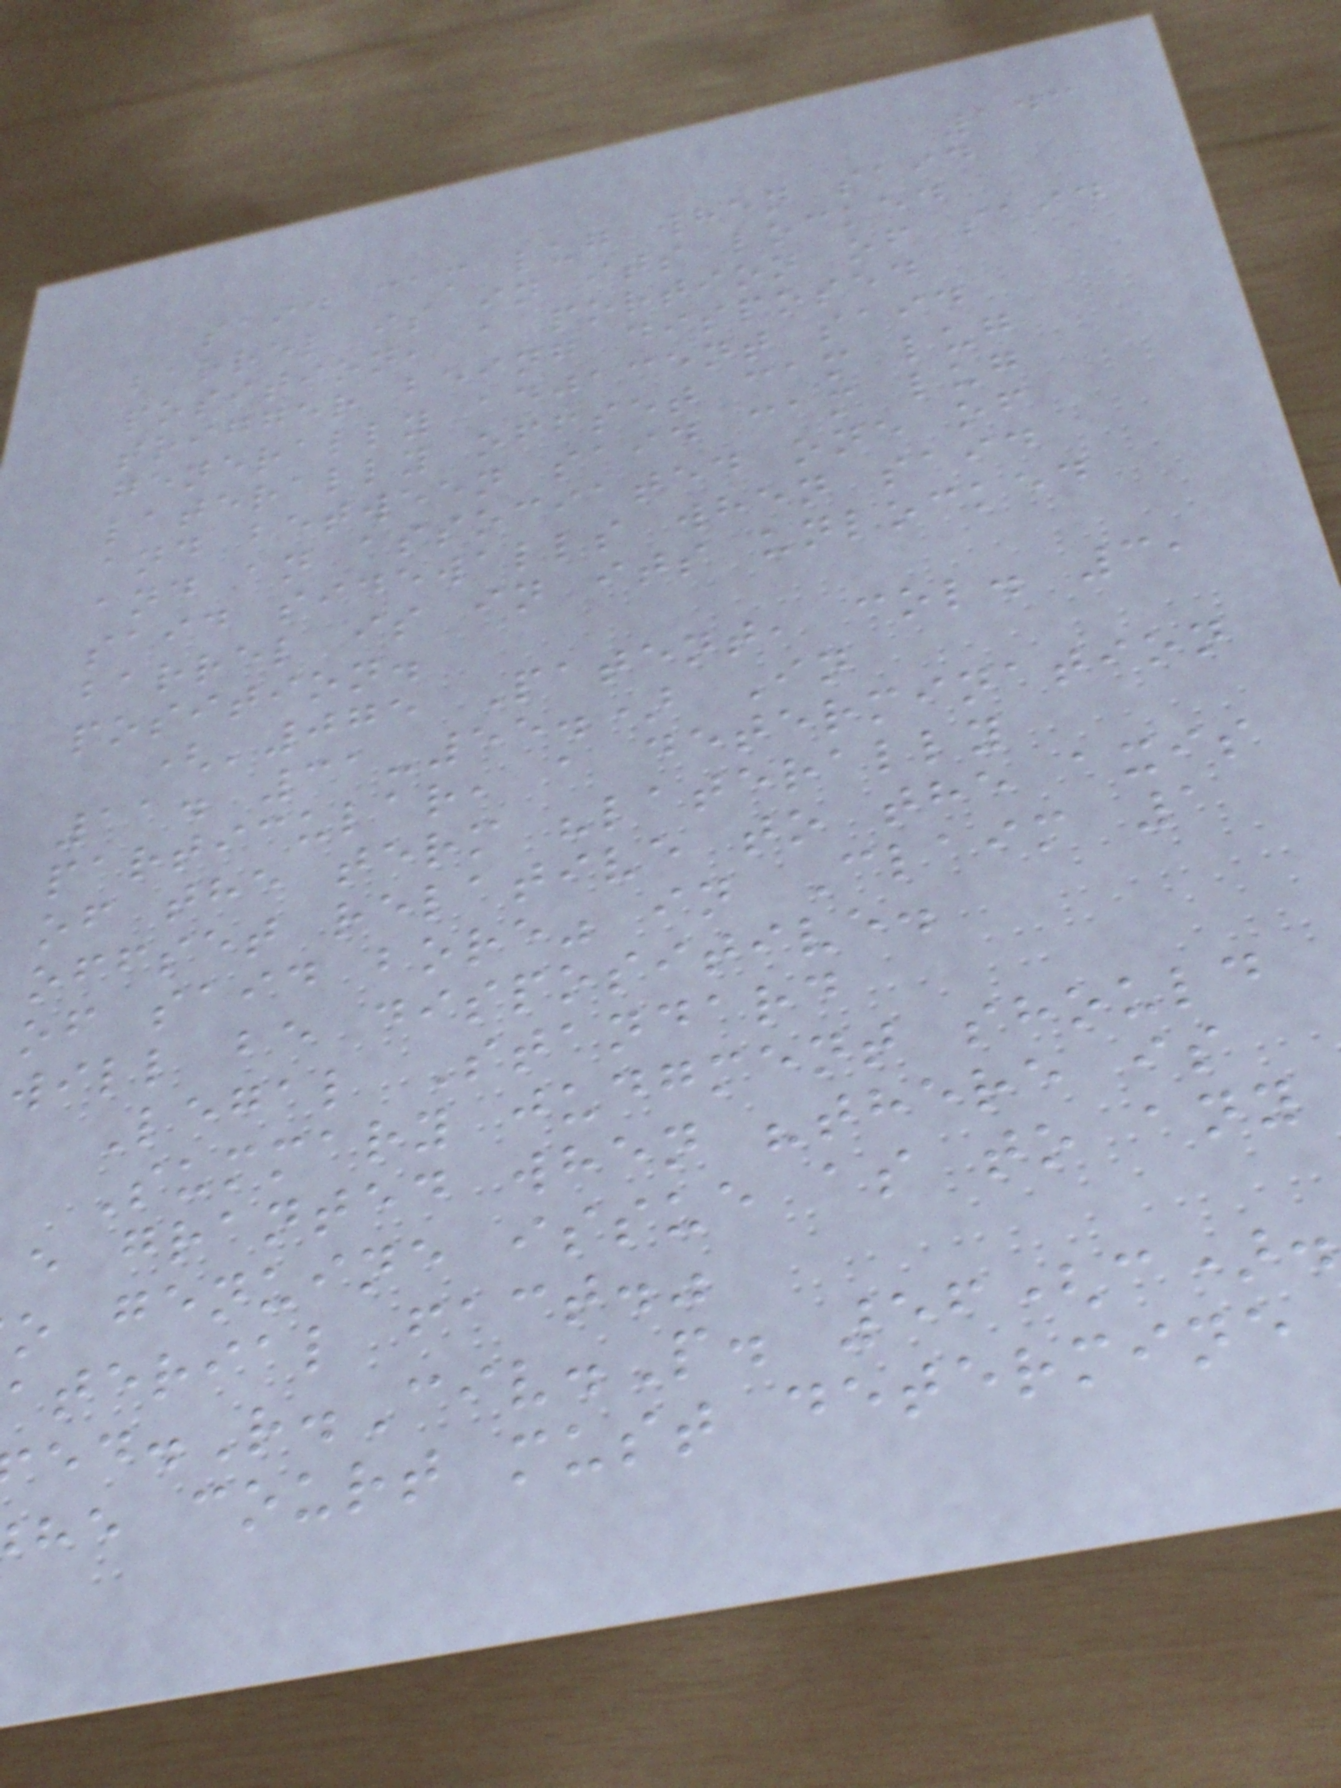143
said cam lug when said
barrel is in its locked
position, a portion of said
trigger being disposed
generally adjacent said
laterally offset cam lug
and between said cam lug
and an associated one of
said sidewalls when said
barrel is in its unlocked
position.
('075 Patent, col. 3,
11. 31-55.) In
particular, a determination
of the term "laterally
offset relative to the axis
of said bore" in Claim 1
will be dispositive.
Legal Standard
Summary judgment should
e granted when "there is
o genuine issue as to any
aterial fact."
ed.R.Civ.P. 56(c).
he court must determine
